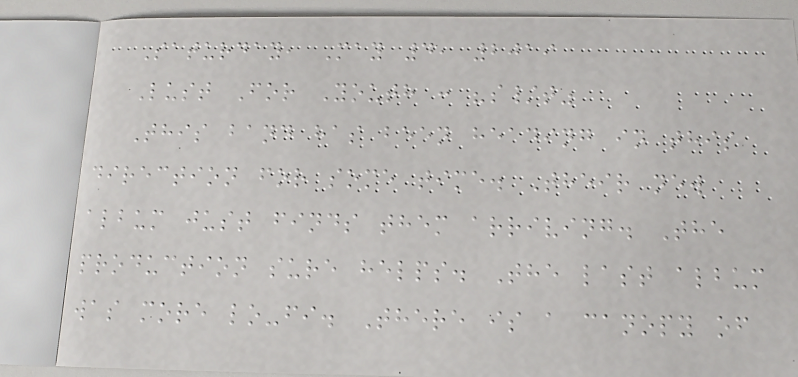Saturday, May 4, 2019
Lust For Youth : "s/t"
This band has been heading in this
direction for some time. Their new
album just finds them arriving. The
production sure helps. The last album
was more lo-fi. There is a canopy of
